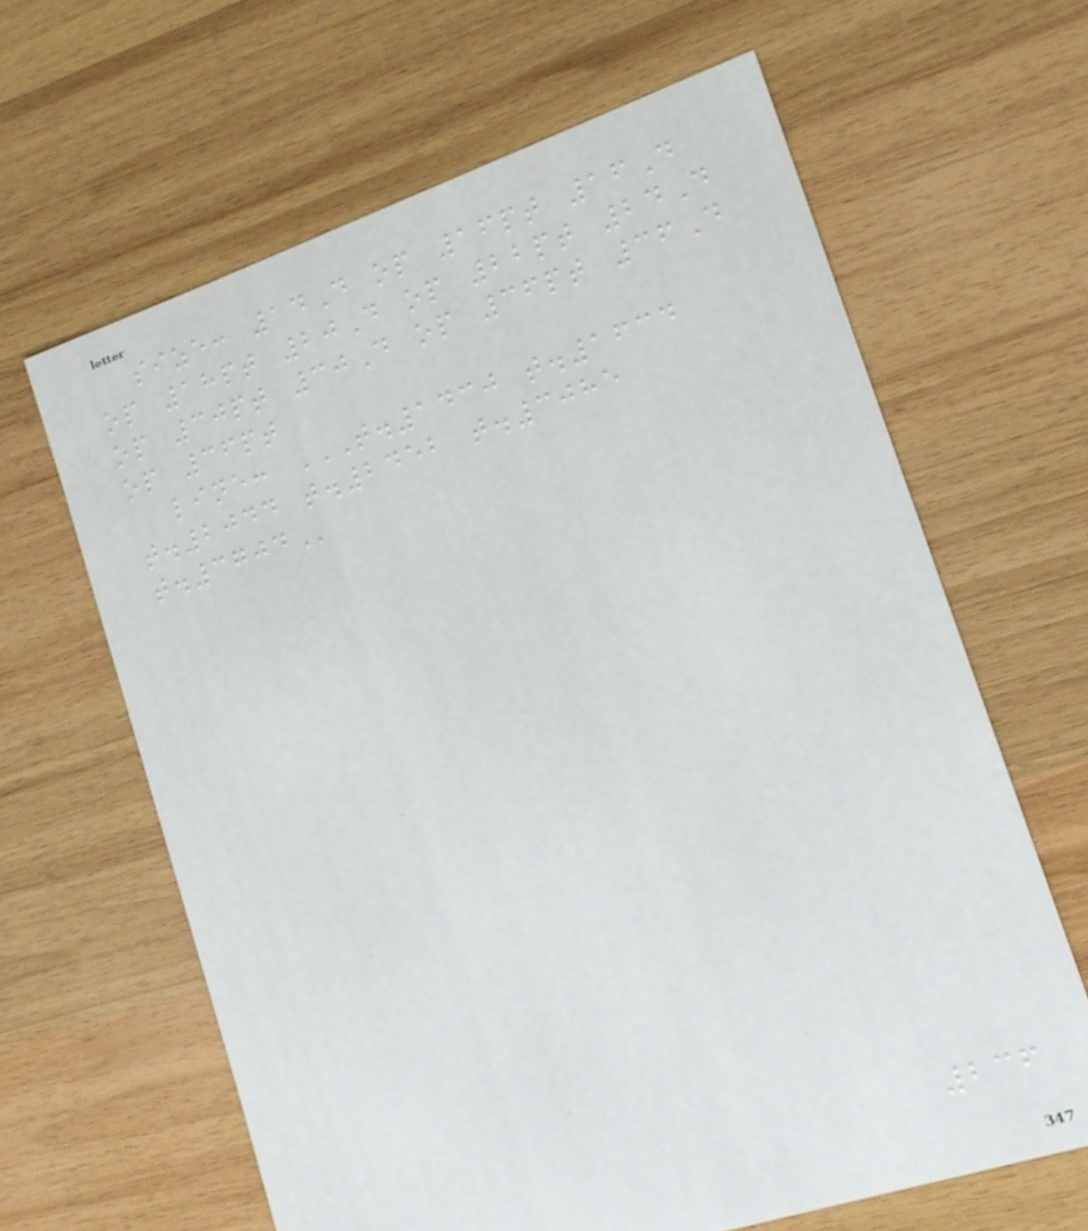size: 14D op 16pt 16D
op 18pt 20D op 22pt 24D
op 30pt 30D op 36pt 36D
op 36pt
line: T.1430 T.1634
T.2044 T.2452 T.3085
T.3704
236
